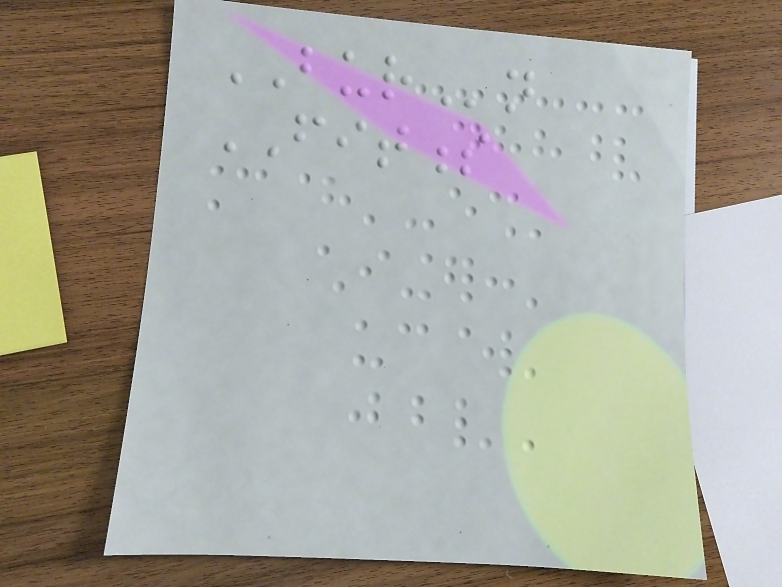BURn
FITNESS
